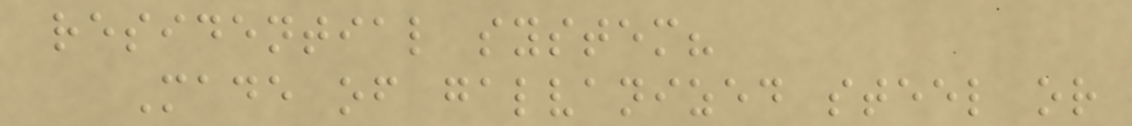residential system?
Made of galvanized steel or
